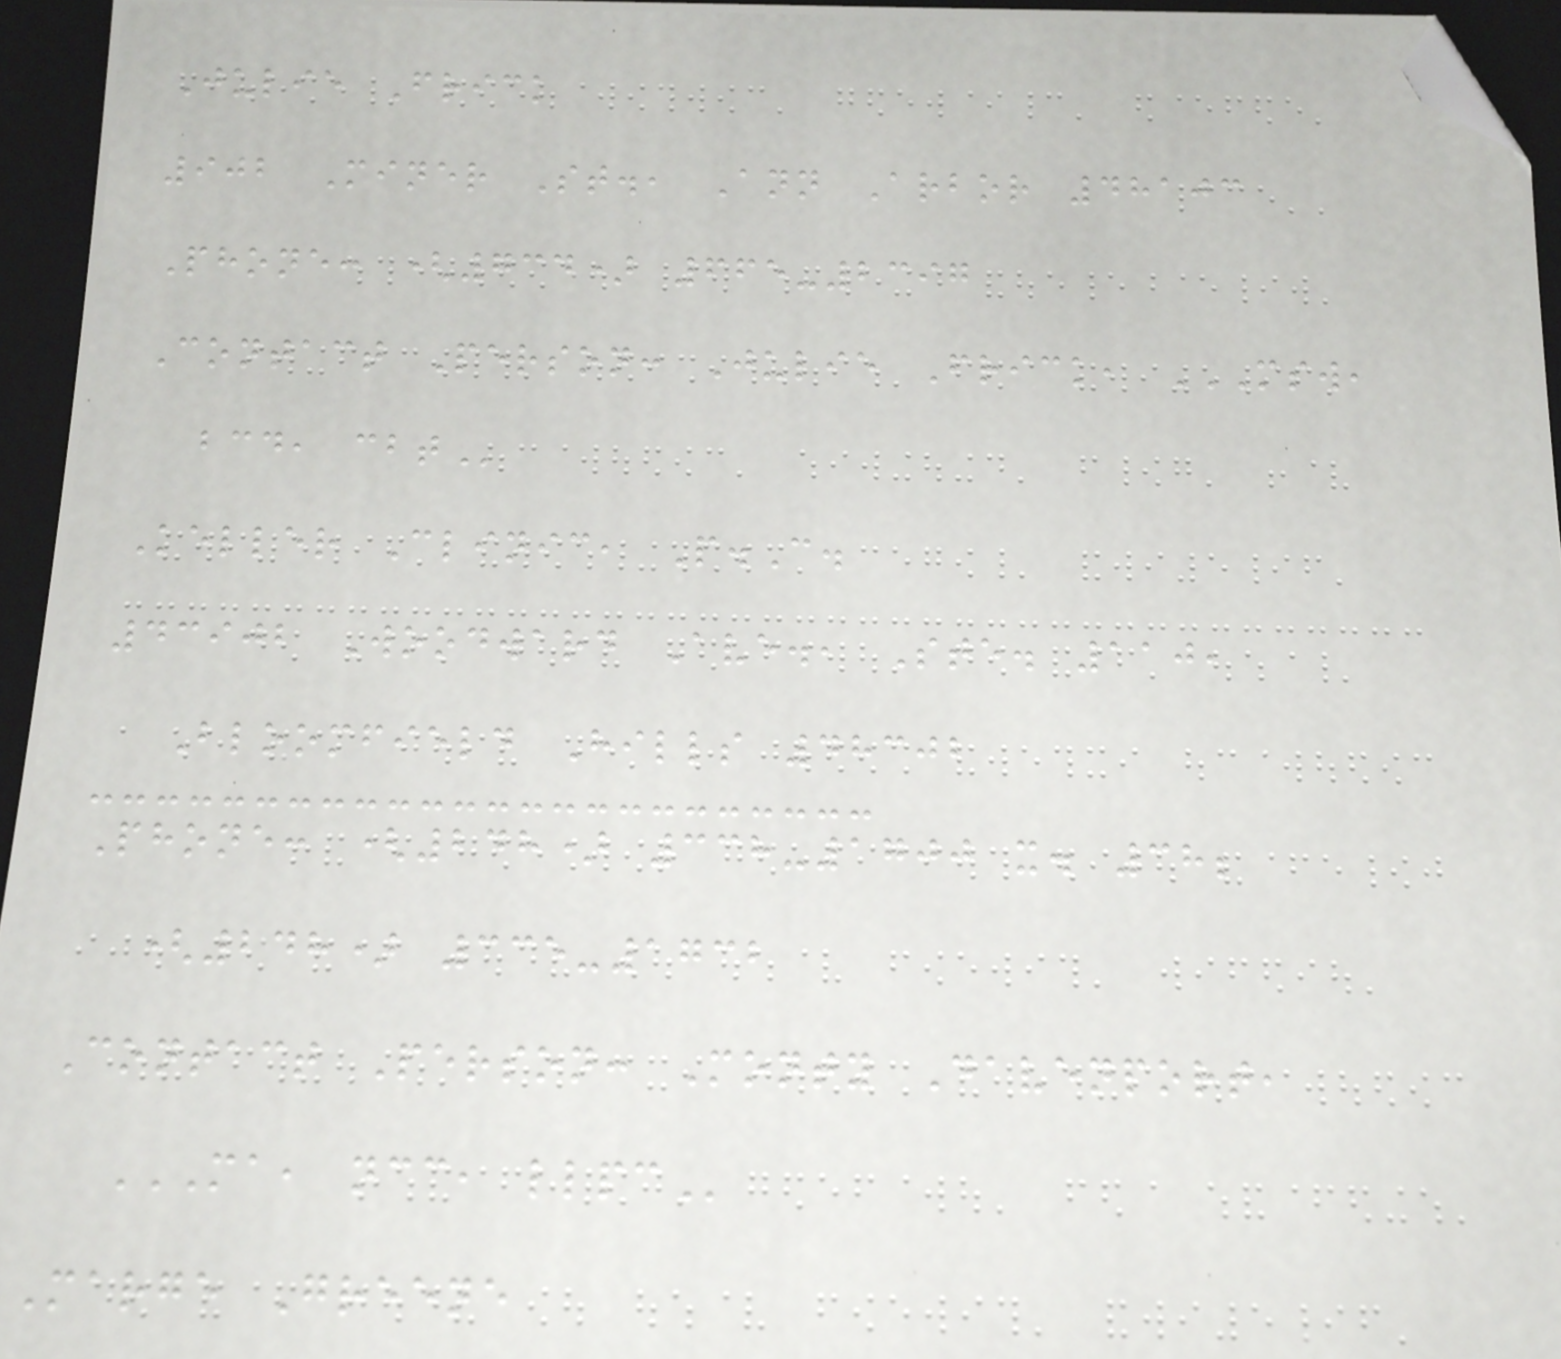Julie Frick
902 Miner St., Ann Arbor 48103
Phone: (734) 665-2397
Contact Person: Julie Frick, MSW,
BCD, CBT
Keller Clinic, P.C.
43902 Woodward Ave., Ste. 110,
Bloomfield Hills 48302
Phone: (248) 338-1700 x. 38;
(248) 335-1732
Contact Person: Monty Davenport,
MA, NCC, LLPC
Marge Greene
